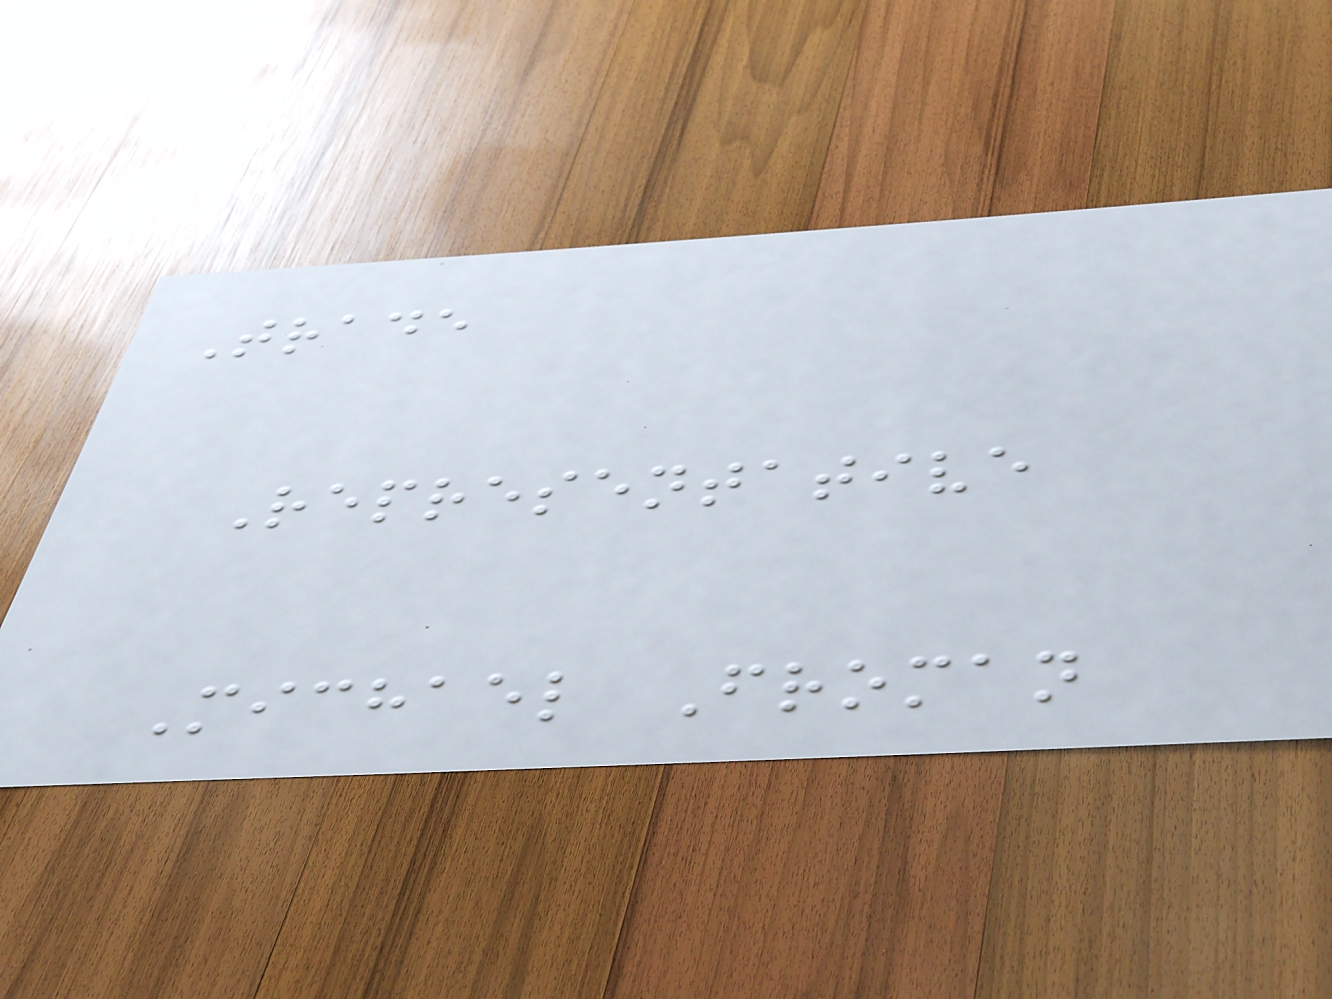Trade
Representative
Michael Froman
